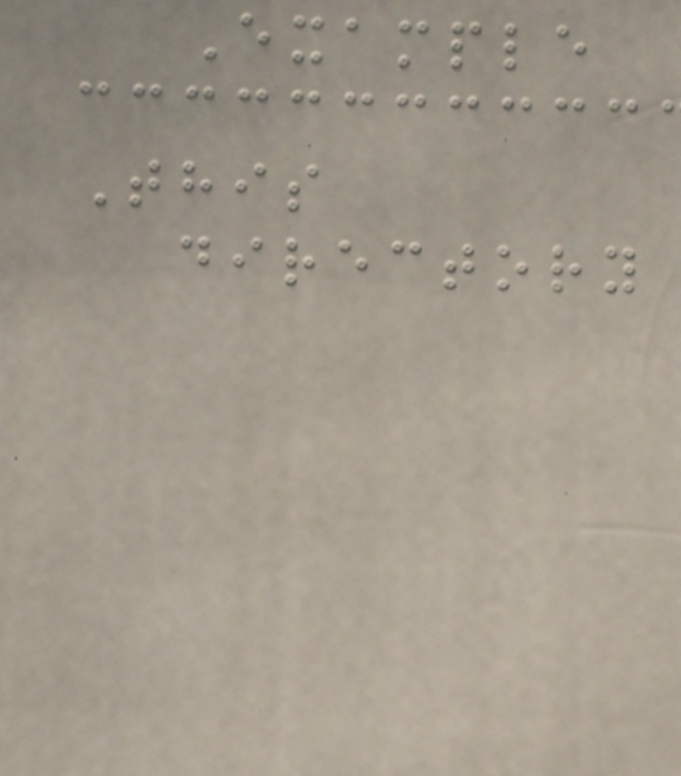Example
This
directory
